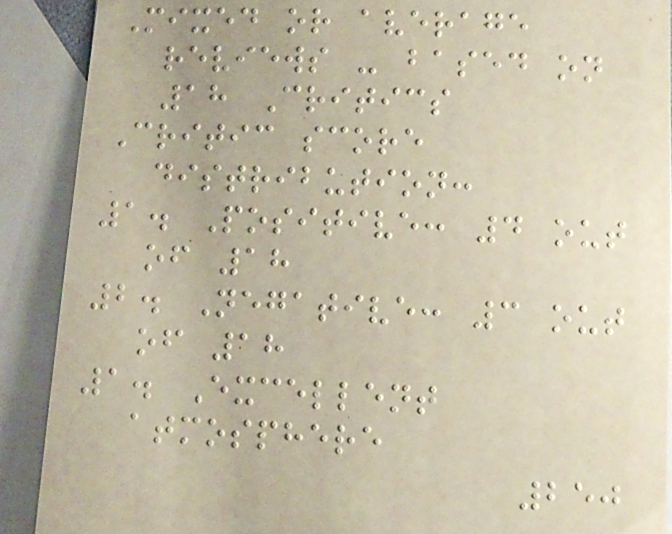Mixed or average
reviews - based on
18 Critics
Critic score
distribution:
1. Positive: 4 out
of 18
2. Negative: 3 out
of 18
1. Excellent
atmosphere
250
